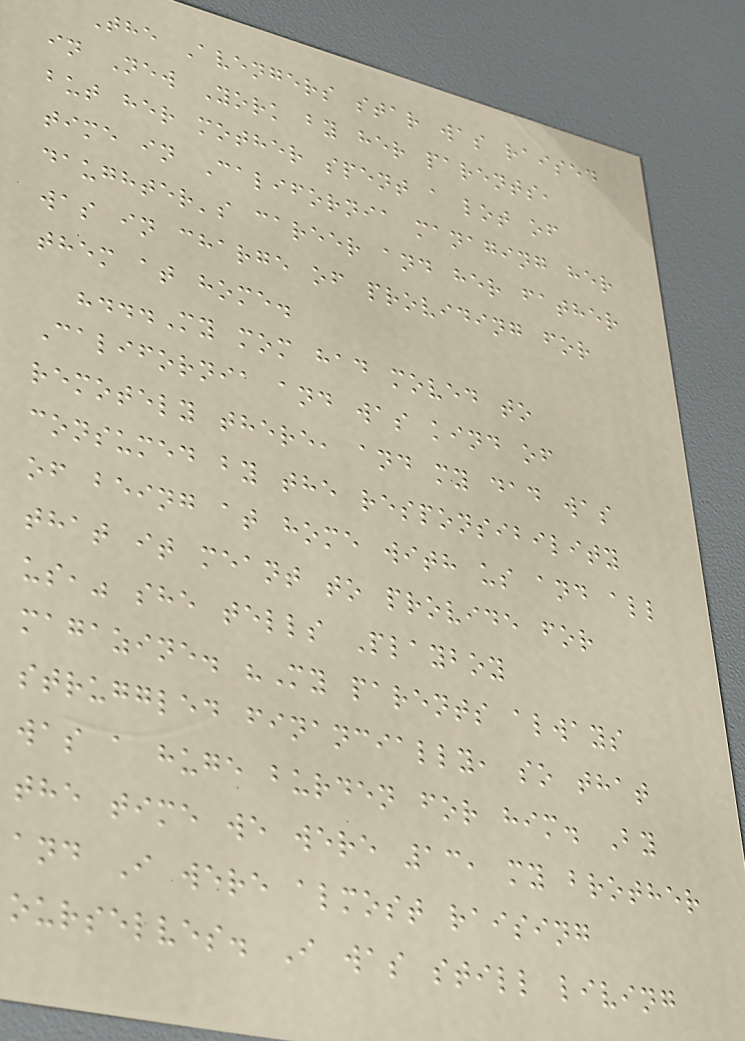The Avengers star was raised
in New York by her parents,
but her mother spent a lot of
time in California managing her
daughter's career and her father
was in charge of providing for
them at home.
"...My mom had moved to
California and was kind of
remotely there, and my dad was
consumed by the responsibility
of being at home with us and all
that it meant to provide for
us," she tells Playboy
magazine. "My parents always
struggled financially, so that
was a huge burden for him. By
the time we were 13, my brother
and I were almost raising
ourselves. I was still living
